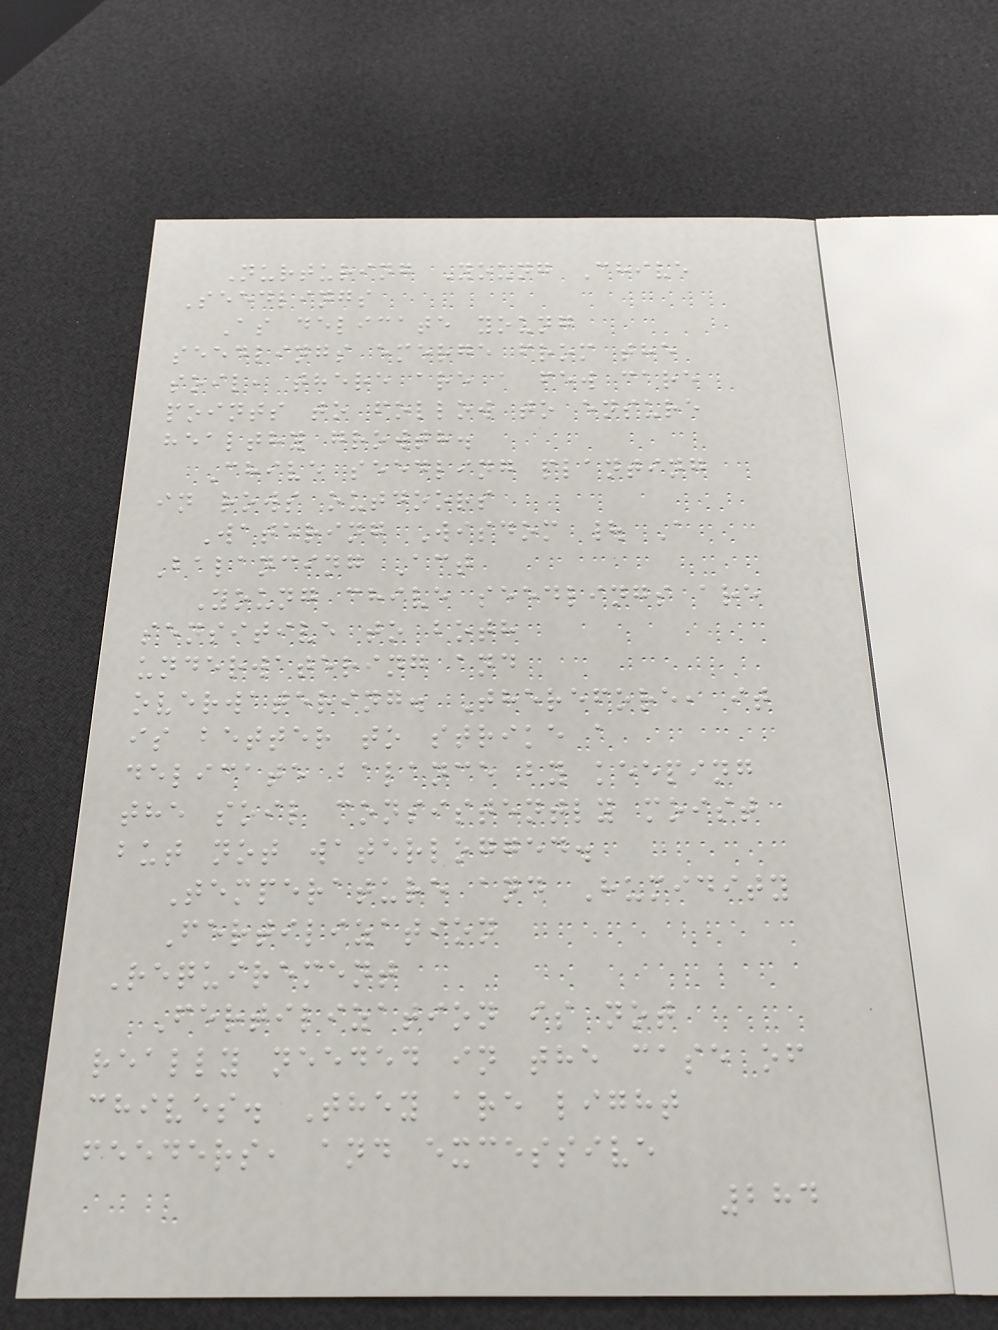Nurturing Young Chive
Seedlings
As delicate young
seedlings emerge from the
soil, there are a few care
points to follow to ensure
healthy growth.
Chive seedling planting
in rows outdoors
Watering Wisdom | A
Balancing Act
Young chive seedlings are
sensitive to both
underwatering and
overwatering. Therefore, it
is better to strike a
delicate balance by keeping
the soil consistently moist
but not waterlogged.
Temperature and Humidity
Fertilization
Requirement
Fertilization is not
really needed in the case of
chives. They are light
feeders, and excessive
284
